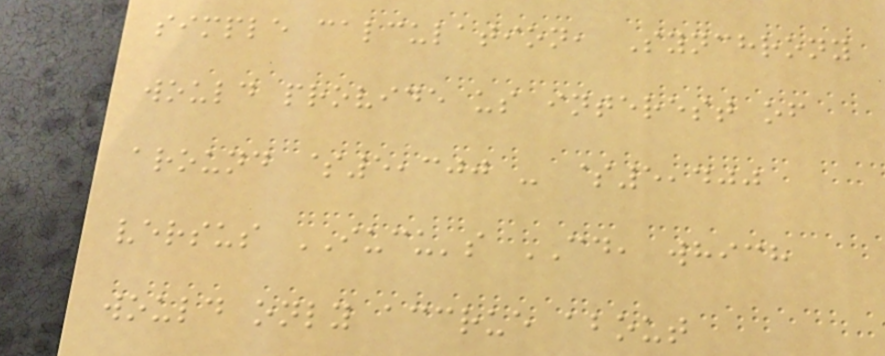simple calculation, Synchrony
would provide us interest of
around $5,300 - $5,400
versus IUCU's CD, which
would only accrue about
